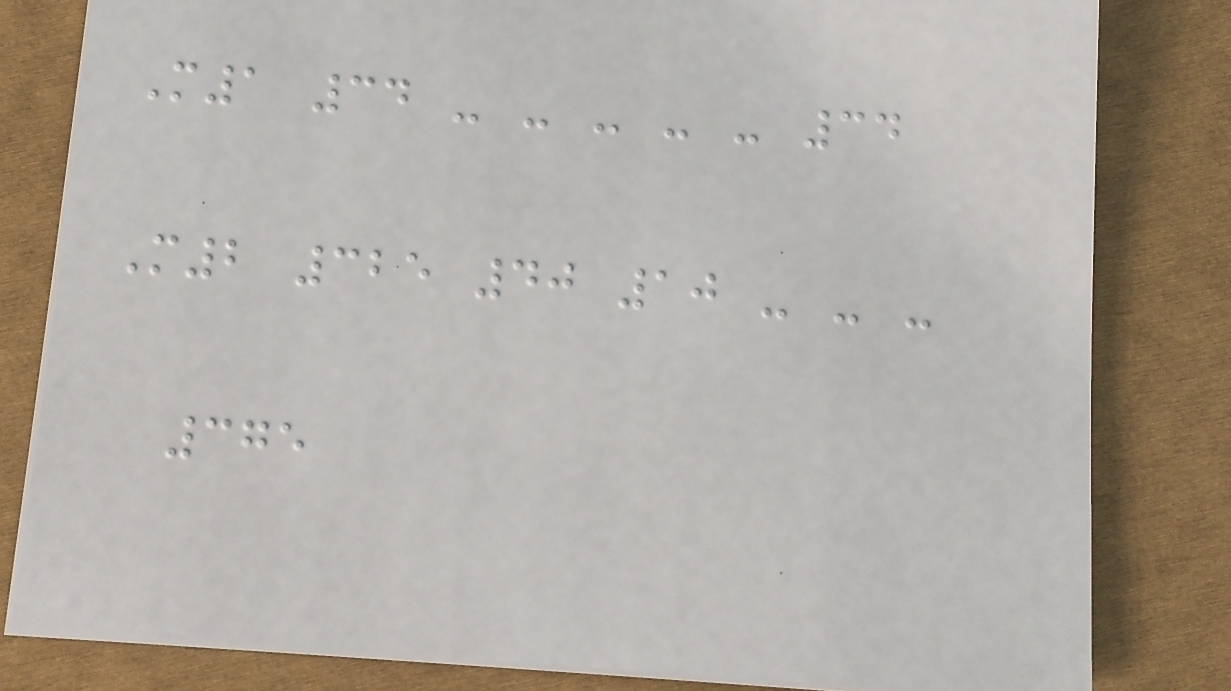M1 34 - - - - - 34
M2 325 40 10 - - -
375
